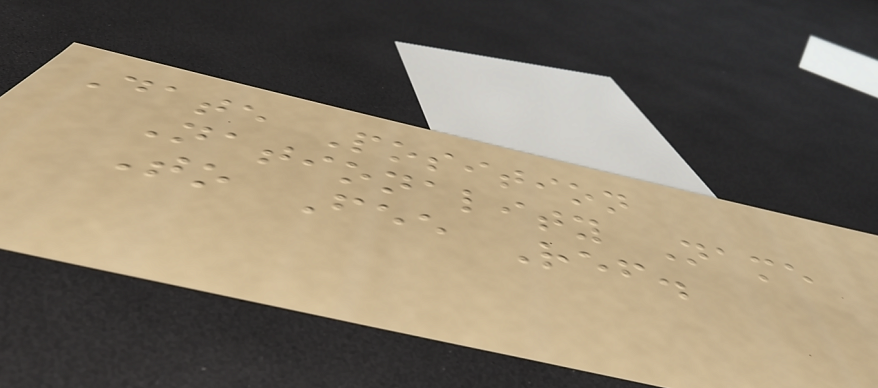Date Position
Nationality Name
To Fee Ref.
